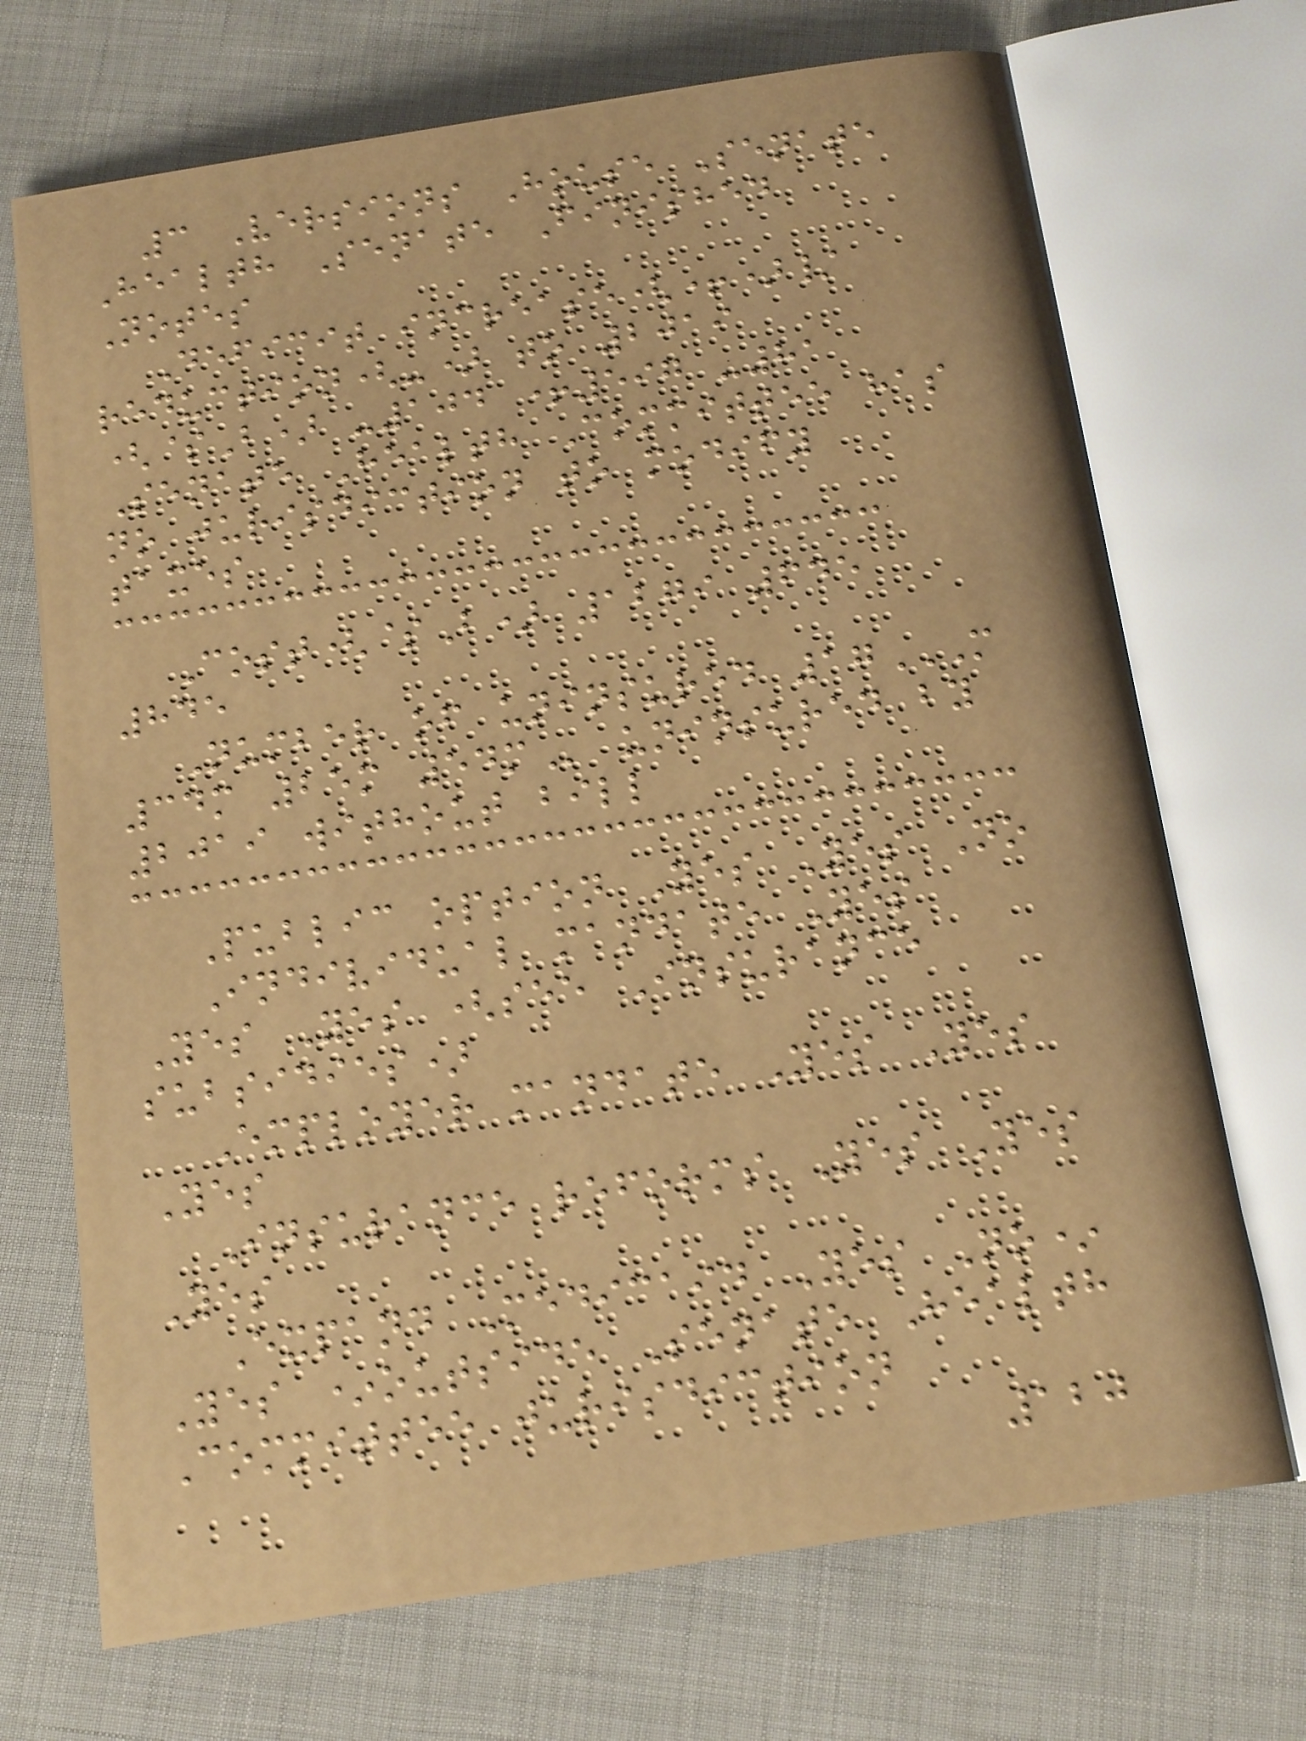3 Versions House Senate
Health Senate Finished
Notes
Deficit increase(+)/
reduction(-) to 2019
($B) -104 +597 -81
Senate Health Committee has
no jurisdiction to modify
taxes
Cost($B) 1279 645
845
Number of uninsured 17M
34M 25M 54M uninsured by
2019 without bill
Public option Yes Yes No
Individual mandate Yes
Yes Yes (see Insurance
subsidies)
Employer mandate Yes Yes
Yes
Insurance reforms Yes Yes
Yes
Expand Medicaid Yes No*
Yes *outside Senate Health
Committee jurisdiction
120
